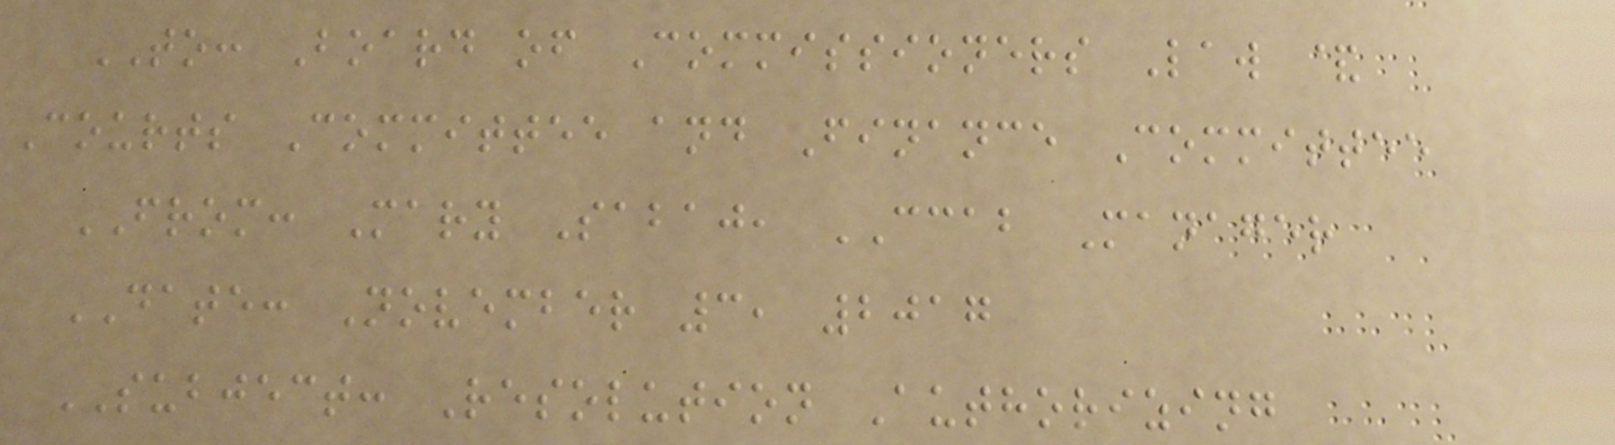TO: Board of Commissioners Law &
Courts Committee and Finance Committee
FROM: Mary Sabaj, CCAB Manager
DATE: November 3, 2017
SUBJECT: Resolution Authorizing
